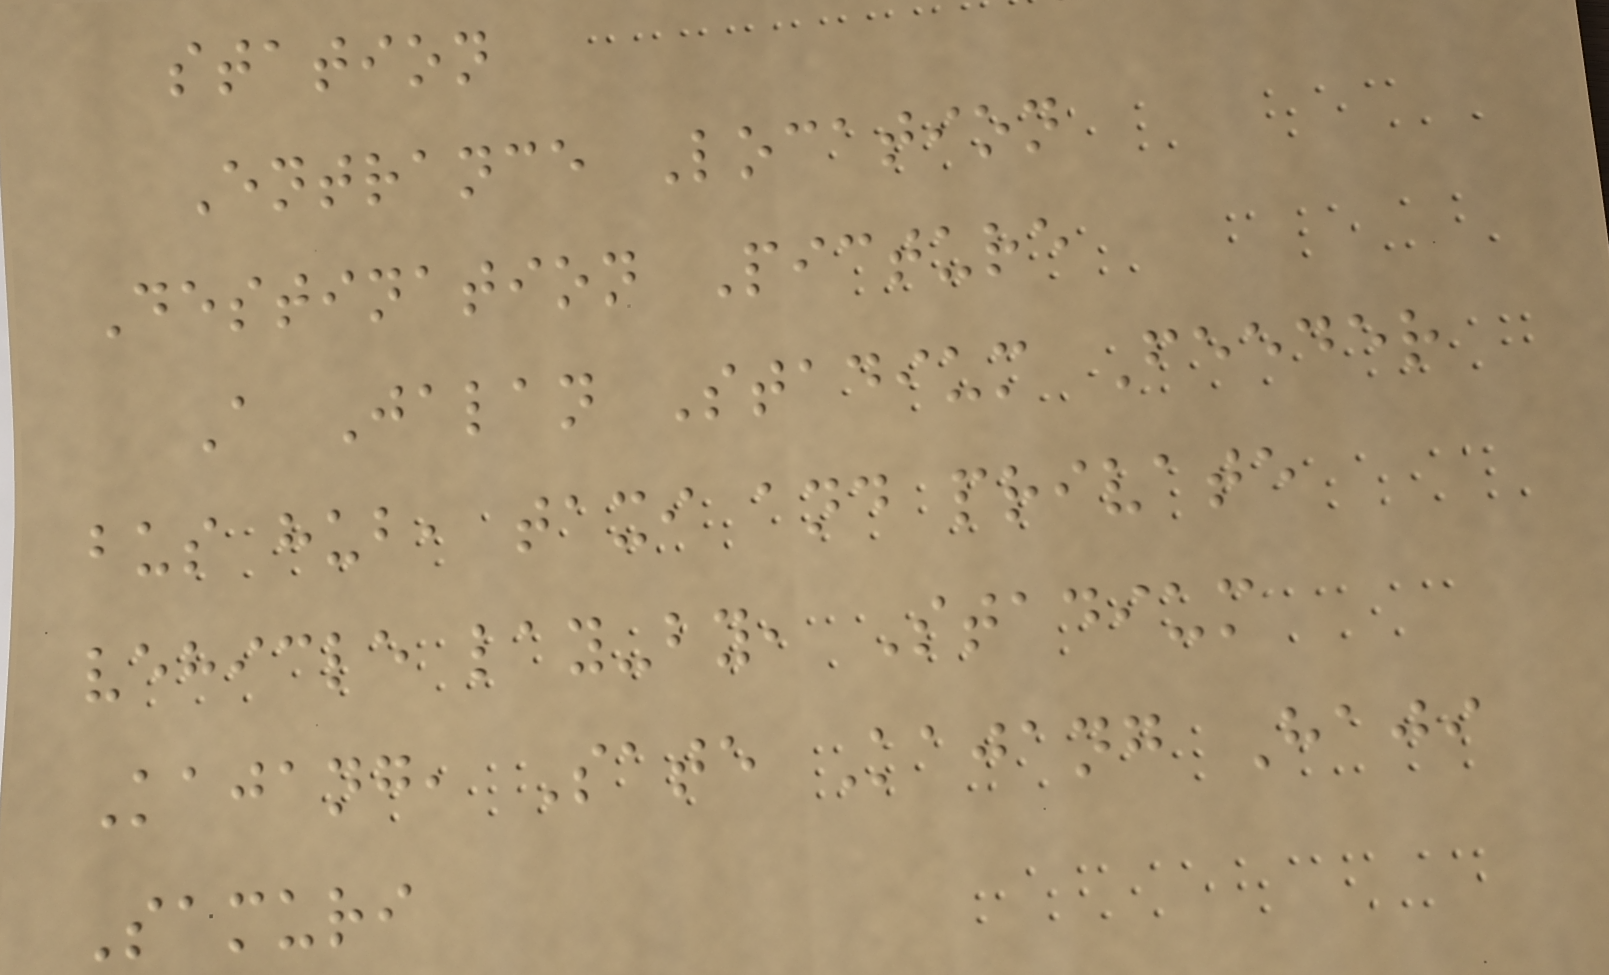station
Entrance Location
Destination Picture
A Jalan Stadium Feeder
bus hub, taxi and private
vehicle lay-by, Stadium
Kajang, Sate Kajang Haji
Samuri
